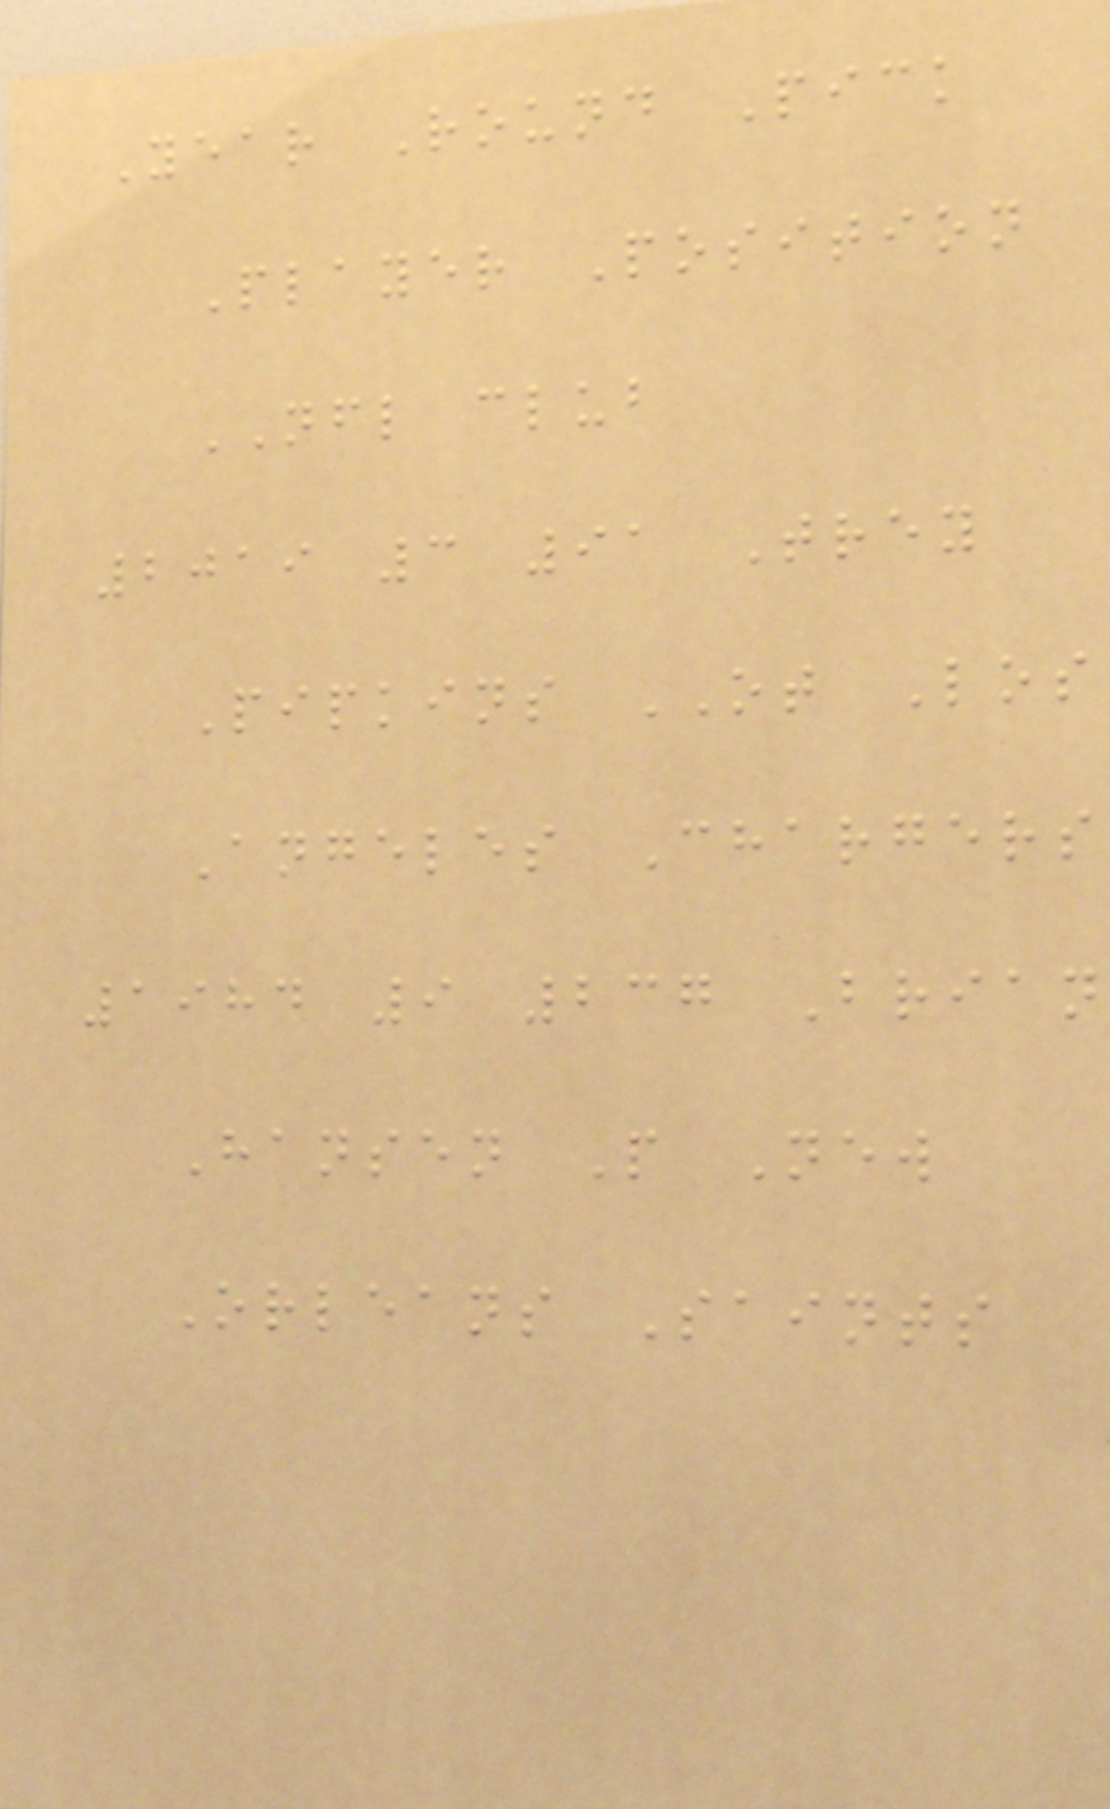Year Round Pick
Player Position
NFL club
2019 3 91 Trey
Pipkins OT Los
Angeles Chargers
1984 9 237 Brian
Hansen P New
Orleans Saints
